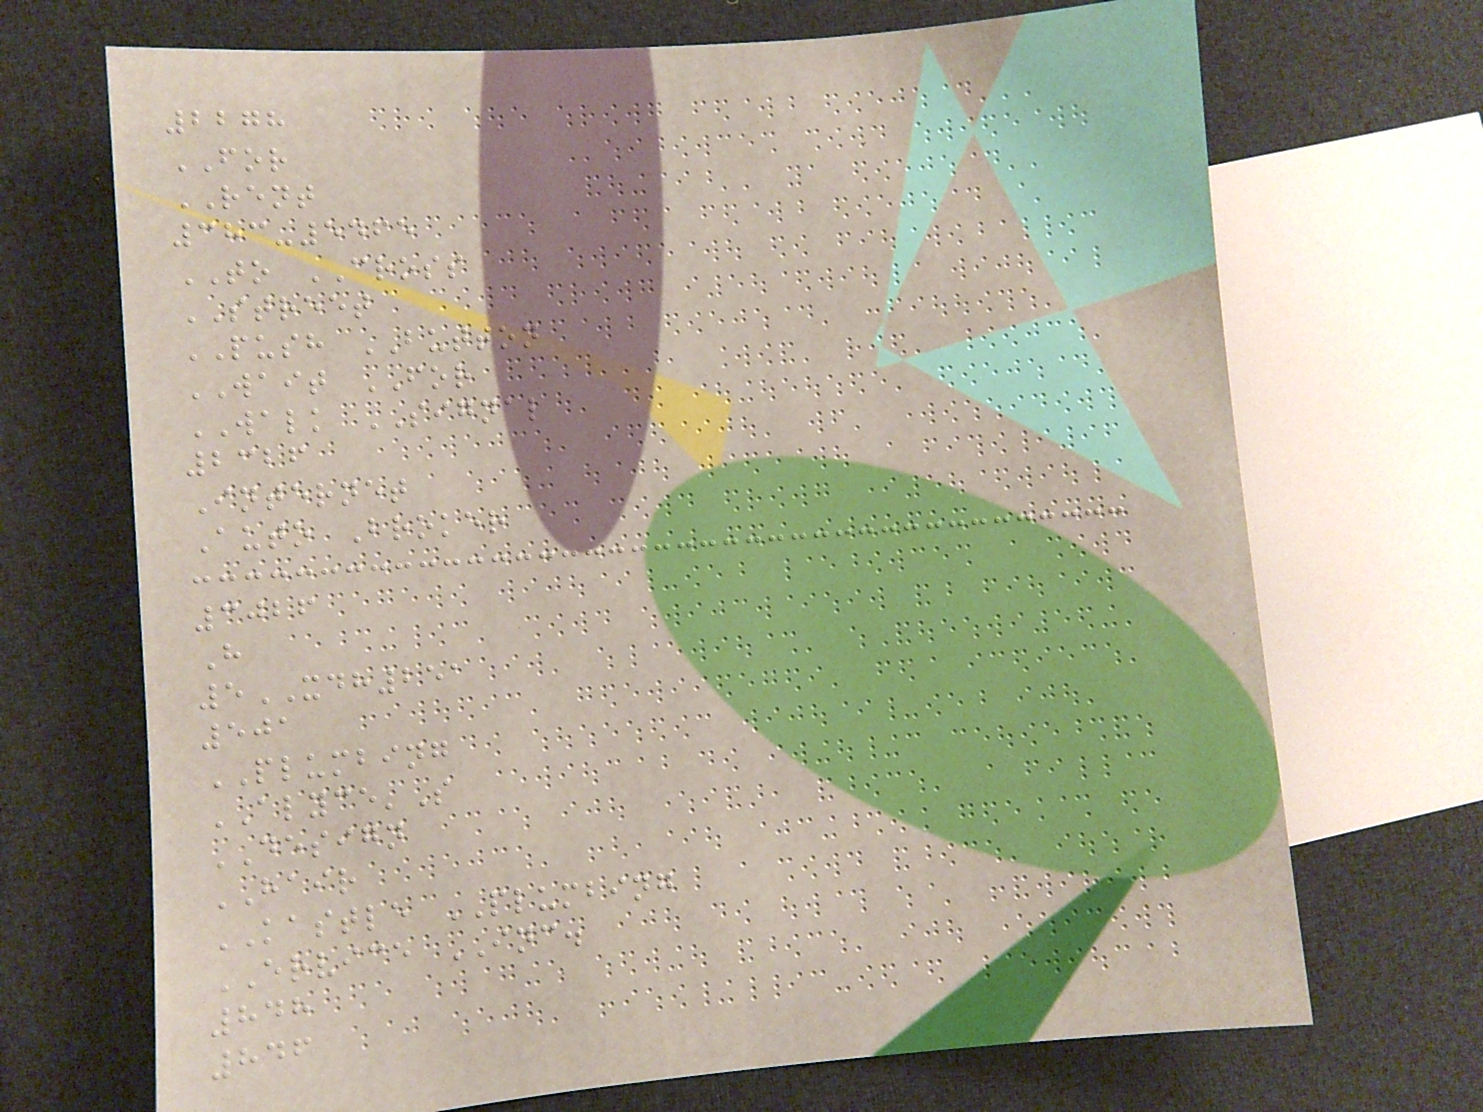2278
FOR
RENT
383-5465
TO CROSS
STREET
PUSH BUTTON
WAIT FOR
WALK SIGNAL
2326
Internet
Auto Broker
3026
H
5XDH251
501
PLUMBING
ALYCE'S
DESIGN
HAIR
KASTLE PLUMBING
ERVICE INC.
848
846
